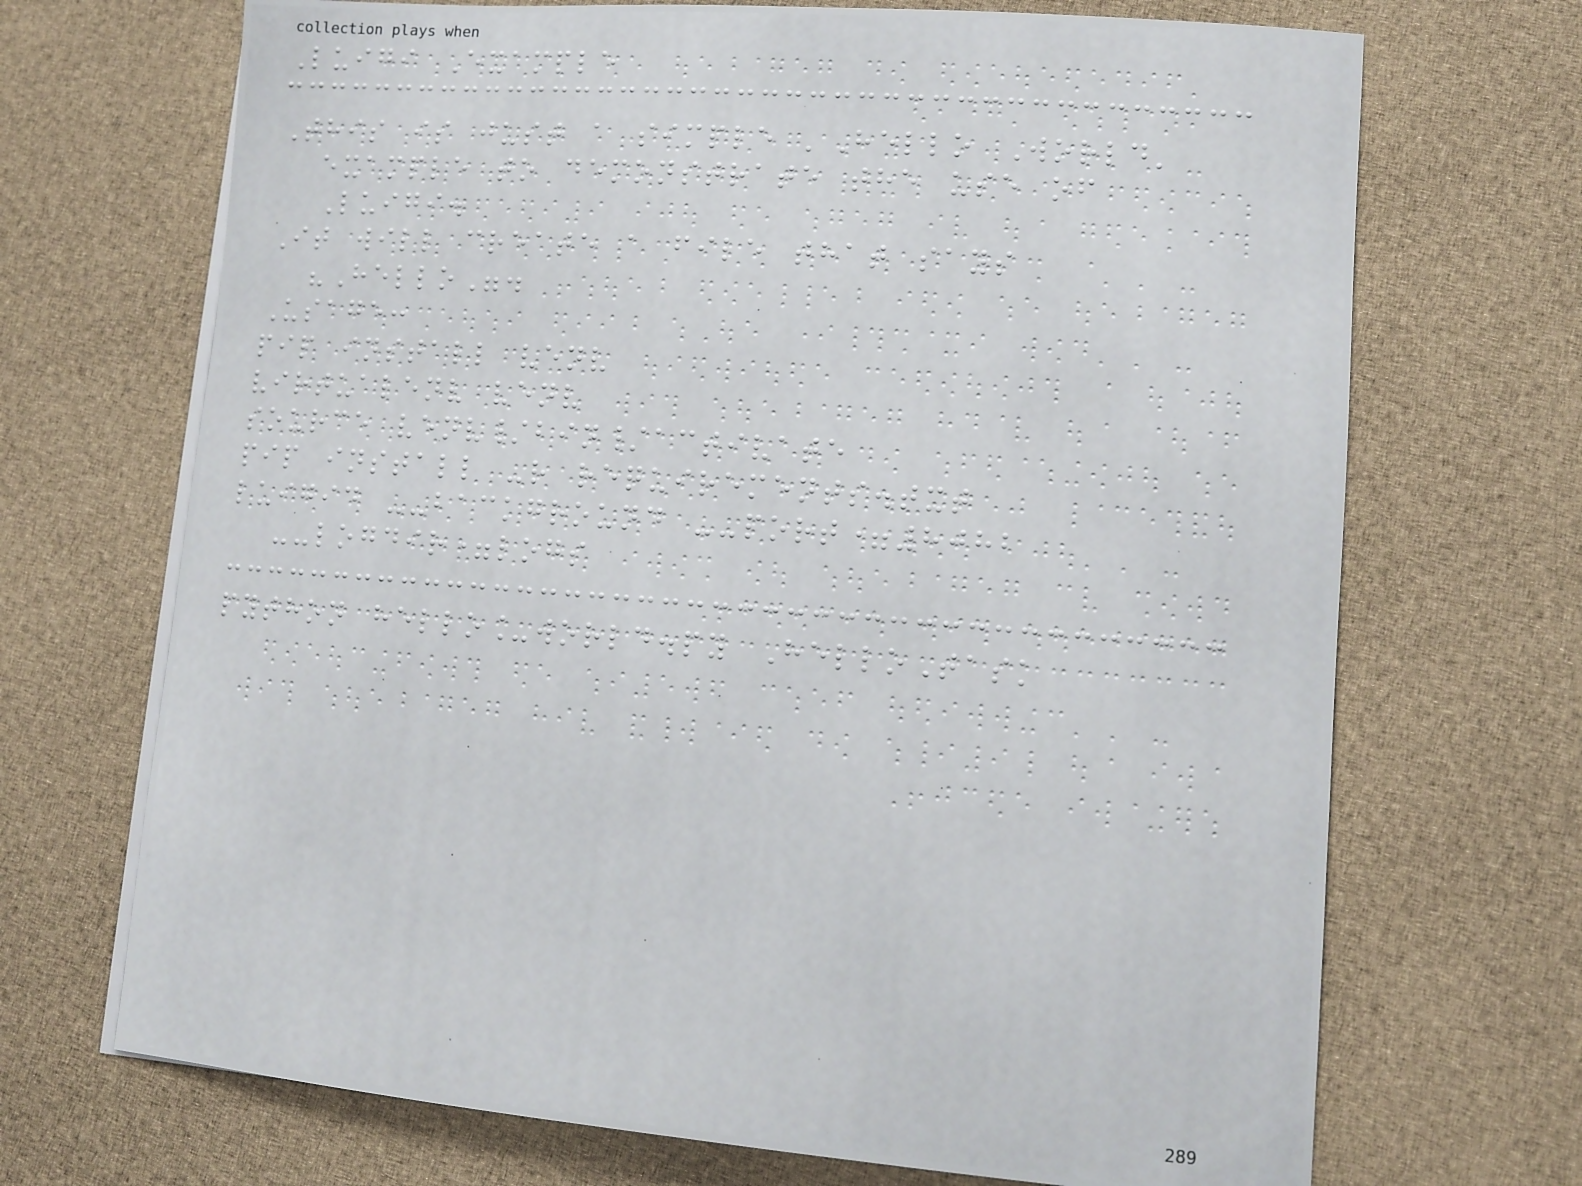Luigi Example
This is just a simple 'Hello World'
example to demonstrate the use of
Luigi.
It will create a file that says
"Hello".
Usage:
pip install venv
virtualenv venv
source venv/bin/activate
pip install -r requirements.txt
luigid --background --port=8082
--logdir=logs
python hello_world.py HelloTask
